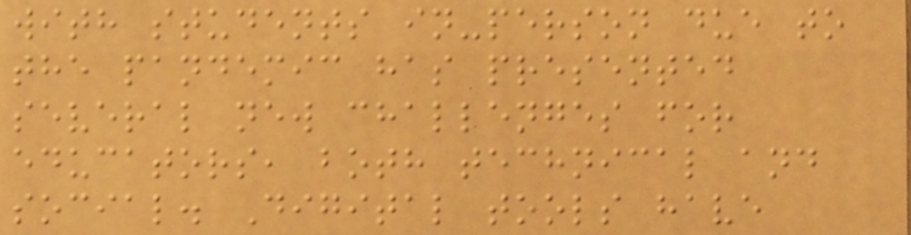with students in-person due to
the pandemic has presented
several new challenges for
educators, both technical and
social. Digital tools have
